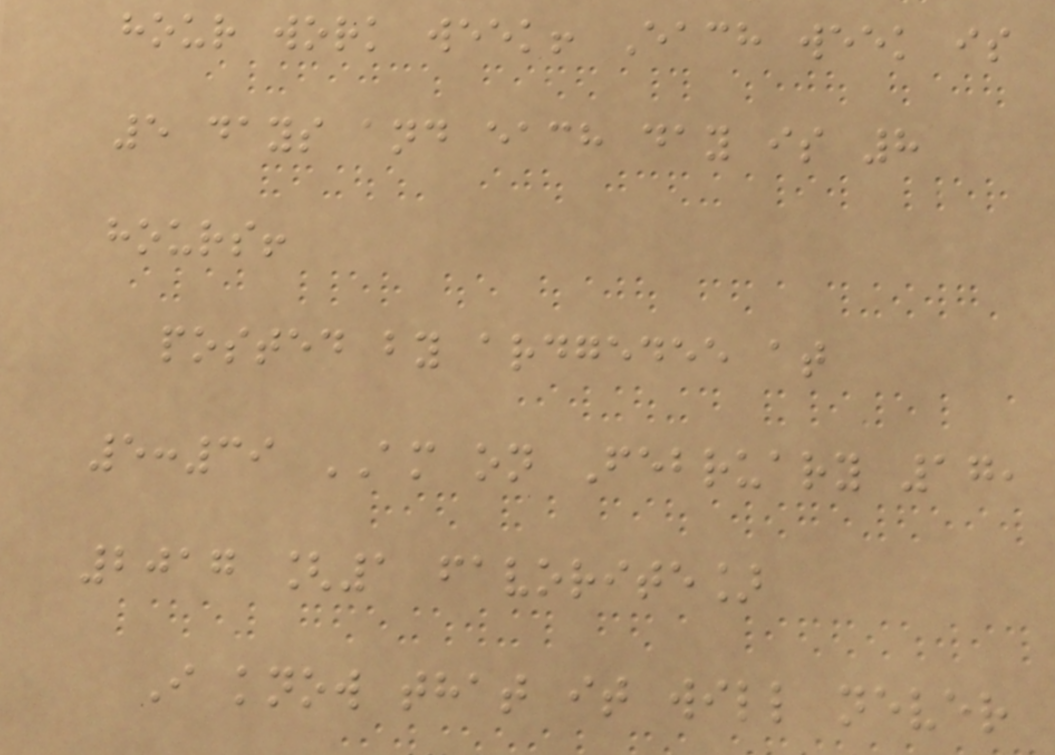hour work week! Each week is
5 days and each day is 8
hours!
posted by ardgedee at
5:39 AM on February 17,
2017 [1 favorite]
I know that it will never
